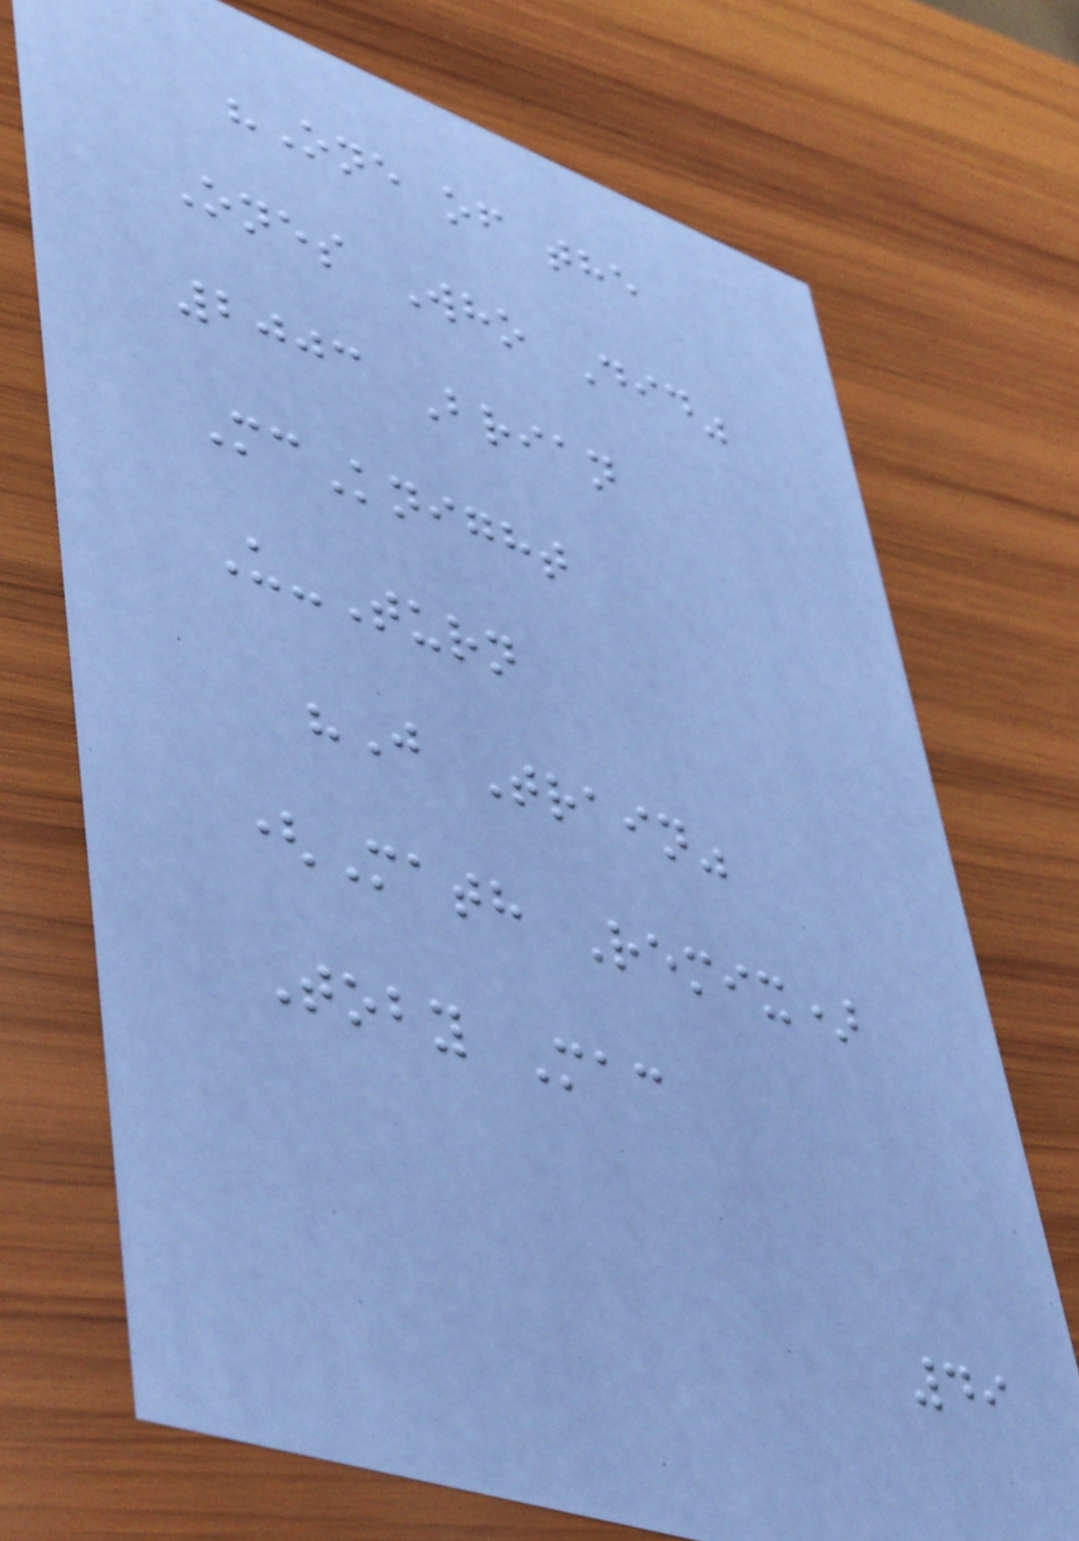"One of the
Ones Who Did"
2003 Brian
McKnight
U-Turn
"J Train"
(Math Remix)
Toby Mac
49
